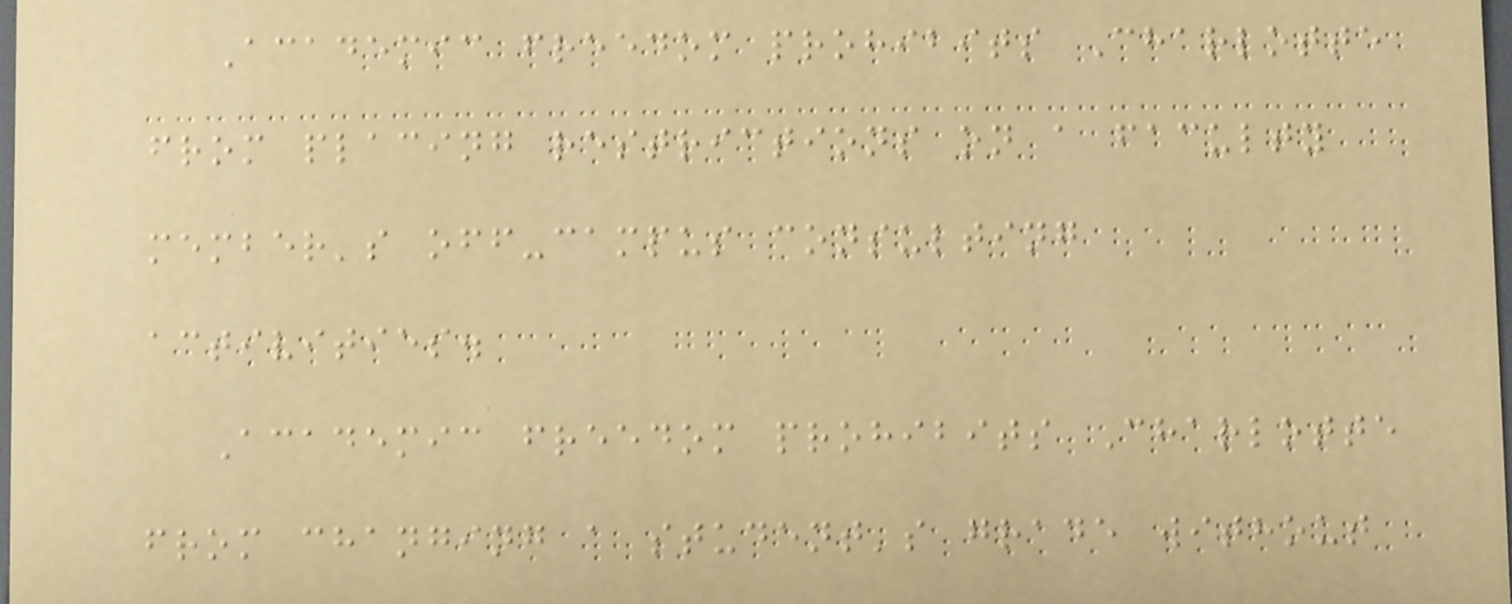Academic freedom prohibits Charlotte
from placing restrictions on a faculty
member's off-campus consulting
activities.
Academic freedom prohibits Charlotte
from changing a student's grade without
